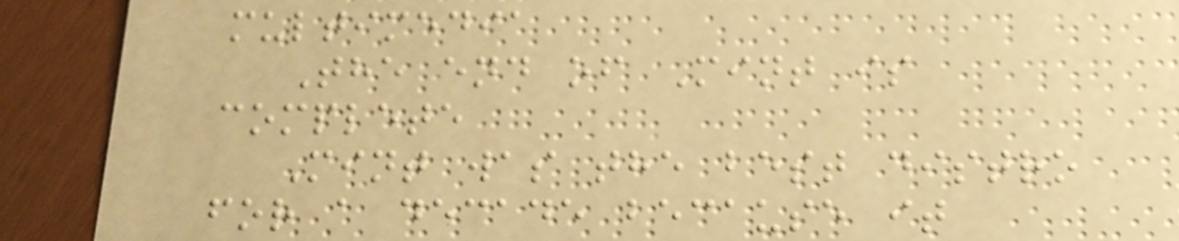multimedia
The end of Mint is
complete
Mint was the best distro
for a decade because it
